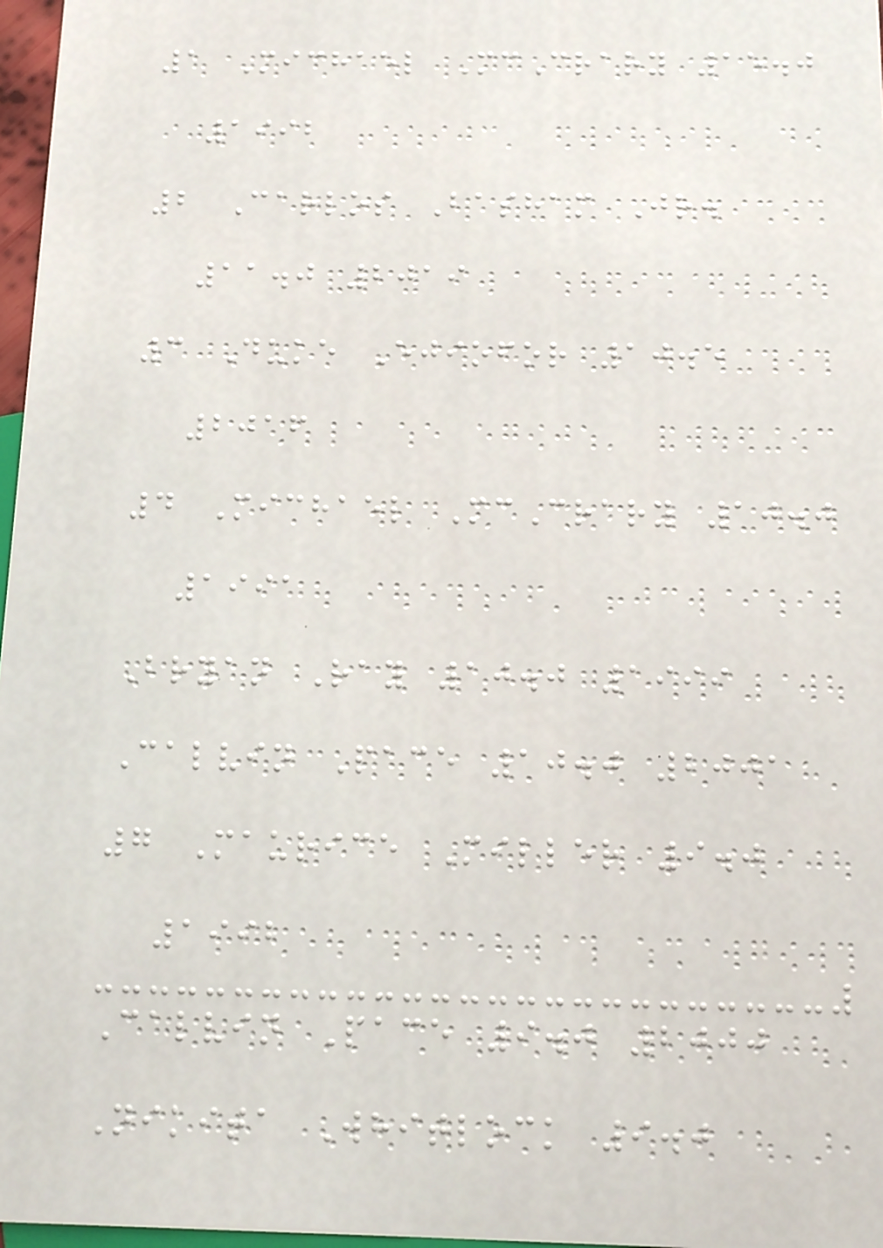1 Michael McCrary 15.0
1992
2 Carlos Basham Jr.
11.0 2019
3 Duke Ejiofor 10.5
2016
4 Michael McCrary 10.0
1991
Bryan Ray 10.0 1999
Calvin Pace 10.0 2001
7 Maurice Miller 9.0
1992
Calvin Pace 9.0 2000
Nikita Whitlock 9.0
